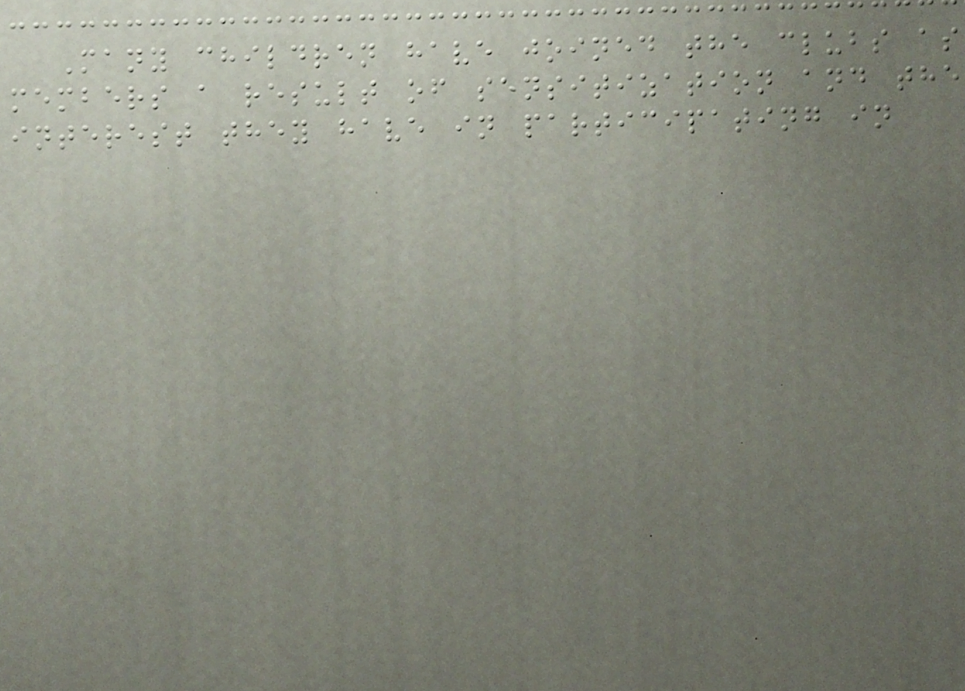Many children have joined the clubs as
members a result of sensitization and the
interest they have in participating in
